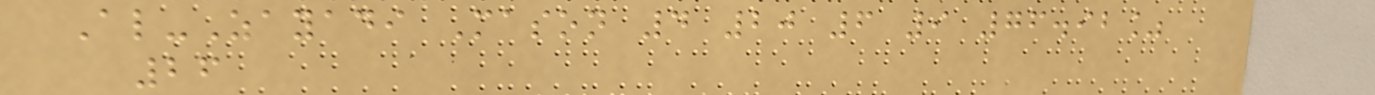Al-Zayadi Mason 4 20 6 9 76.92%
26
